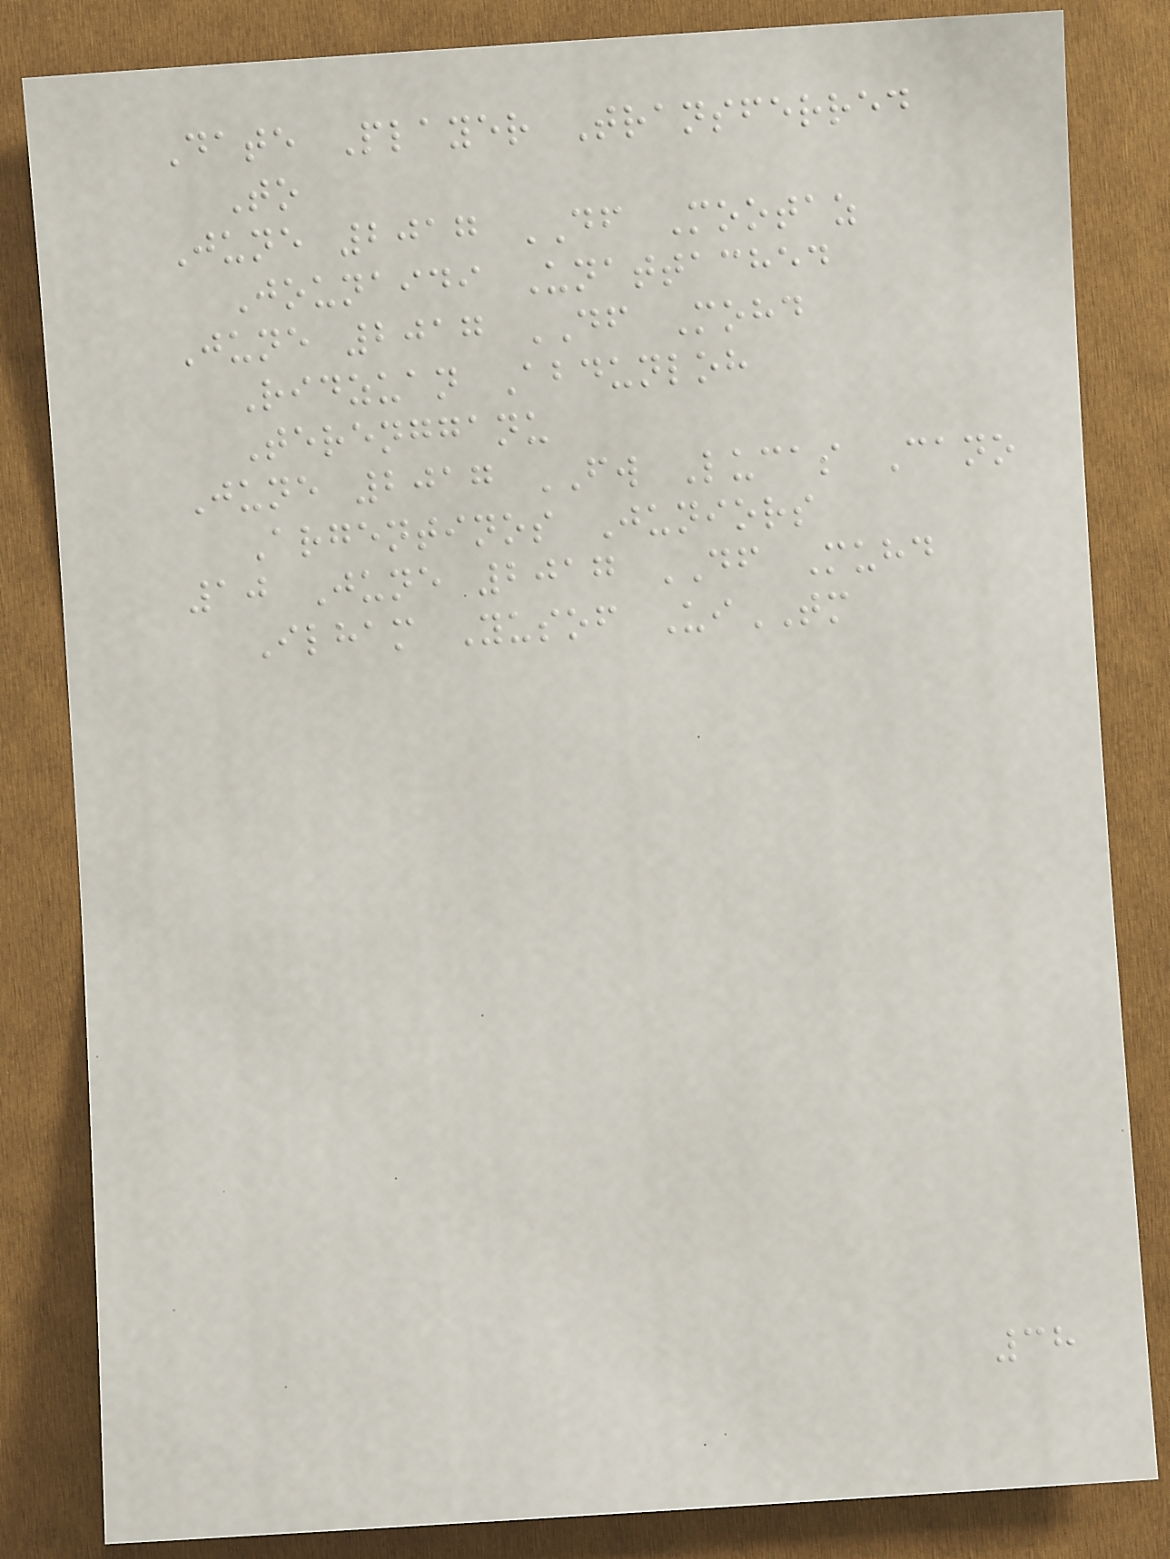Date Player Transferred
To
June 2017 DF Mootaz
Jounaidi Unattached
June 2017 DF Mohd
Ridzuan Abdunloh
Terengganu
June 2017 FW Lucas Cano
Argentinos Juniors
10 June 2017 DF Muhd
Ilham Yusof UiTM
38
